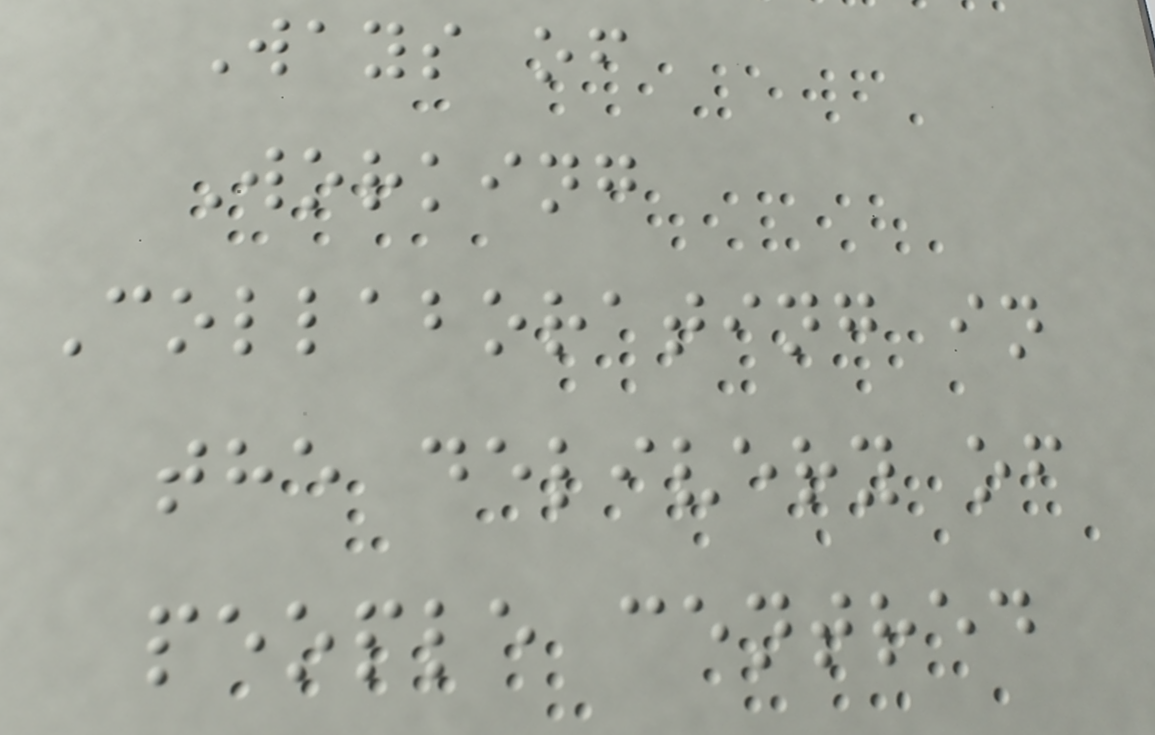Ways of
Working
Collaborating in
the delivery of
people centred
